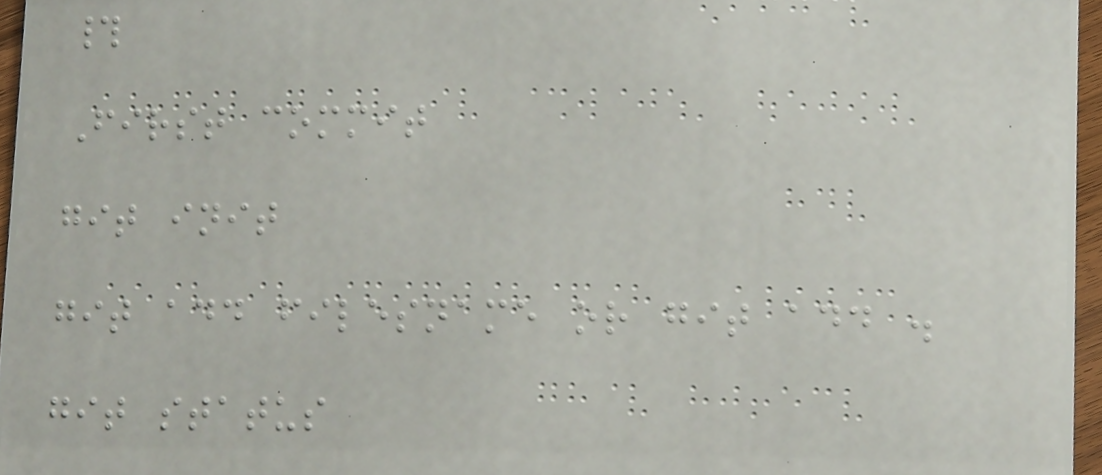#
First commit
git init
git add filesname or git add .
git status
